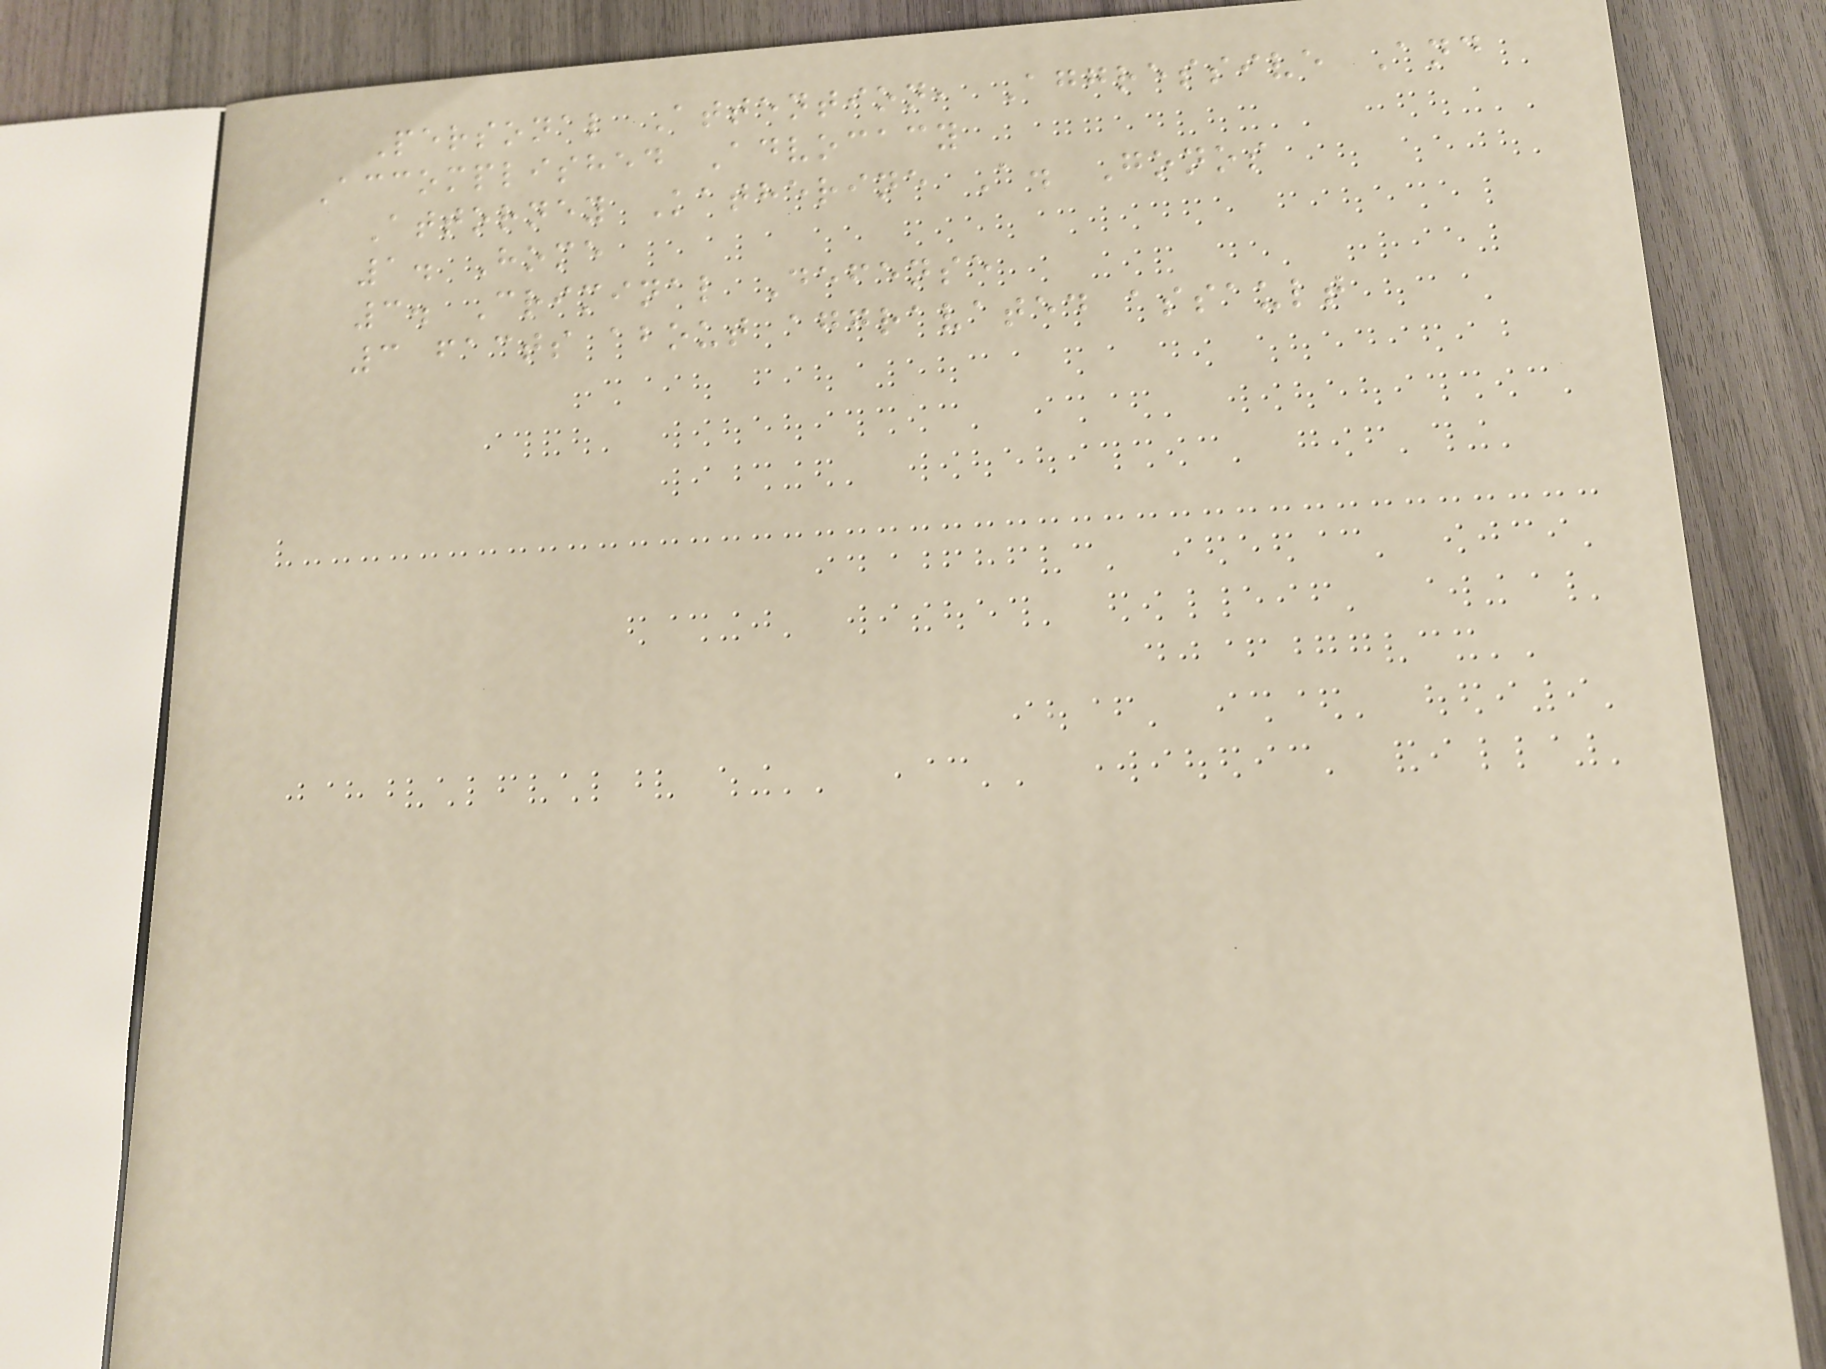Personal Attention, Aggressive And
Accomplished Advocacy
Attorney Katherine A. Gonos
1. Home
3. Criminal Defense
3 facts about aggravated assault
